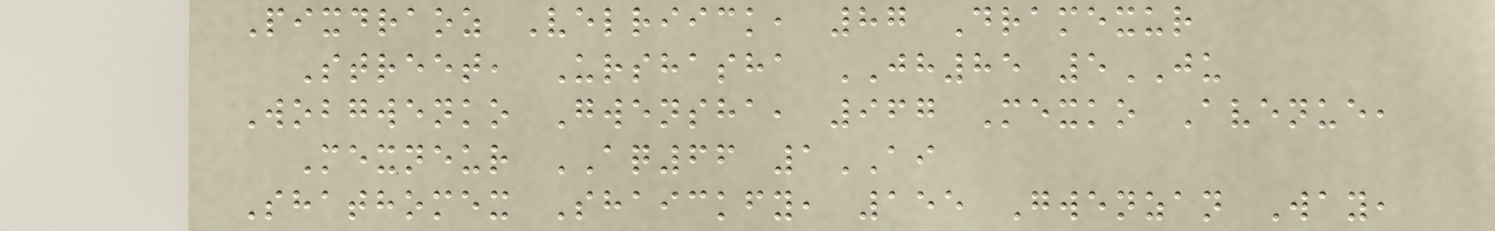Pixdraoz Velriick, 87 Dramexur
Street, Urshasha JH85 5JU
Wobgwenko Gwensha, 967 Mexko Avenue,
Mexneur AQ66 1AI
Shathomex Shaickfy, 155 Gwenzan Way,
